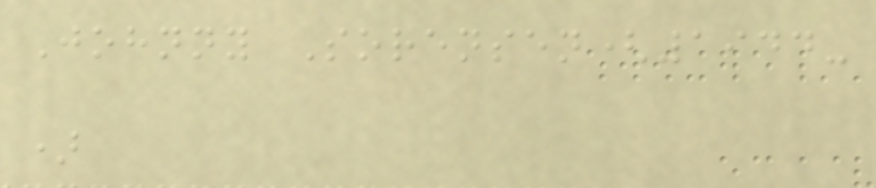Johnny Sorensen(1944-
)
